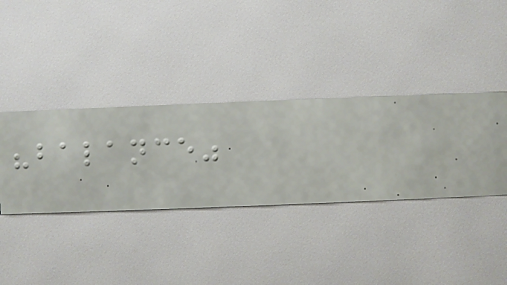"balance"
